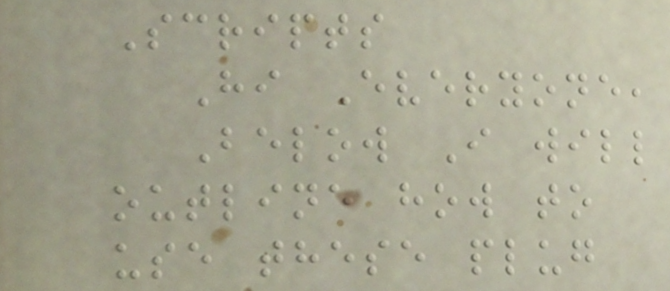Scripts
Hi Everyone,
Below I will
outline how to
use these plug
